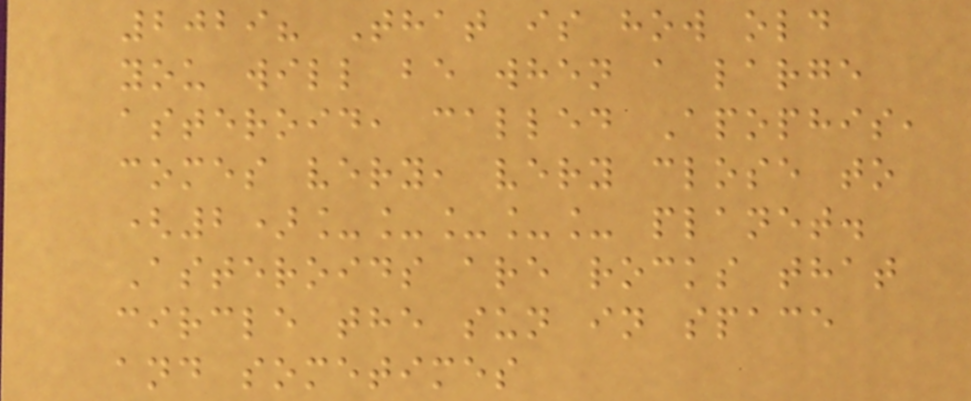2029? That is how old
you will be when a large
asteroid, called Apophis,
comes very, very close to
(2)_____ planet.
Asteroids are rocks that
circle the sun in space
and sometimes
